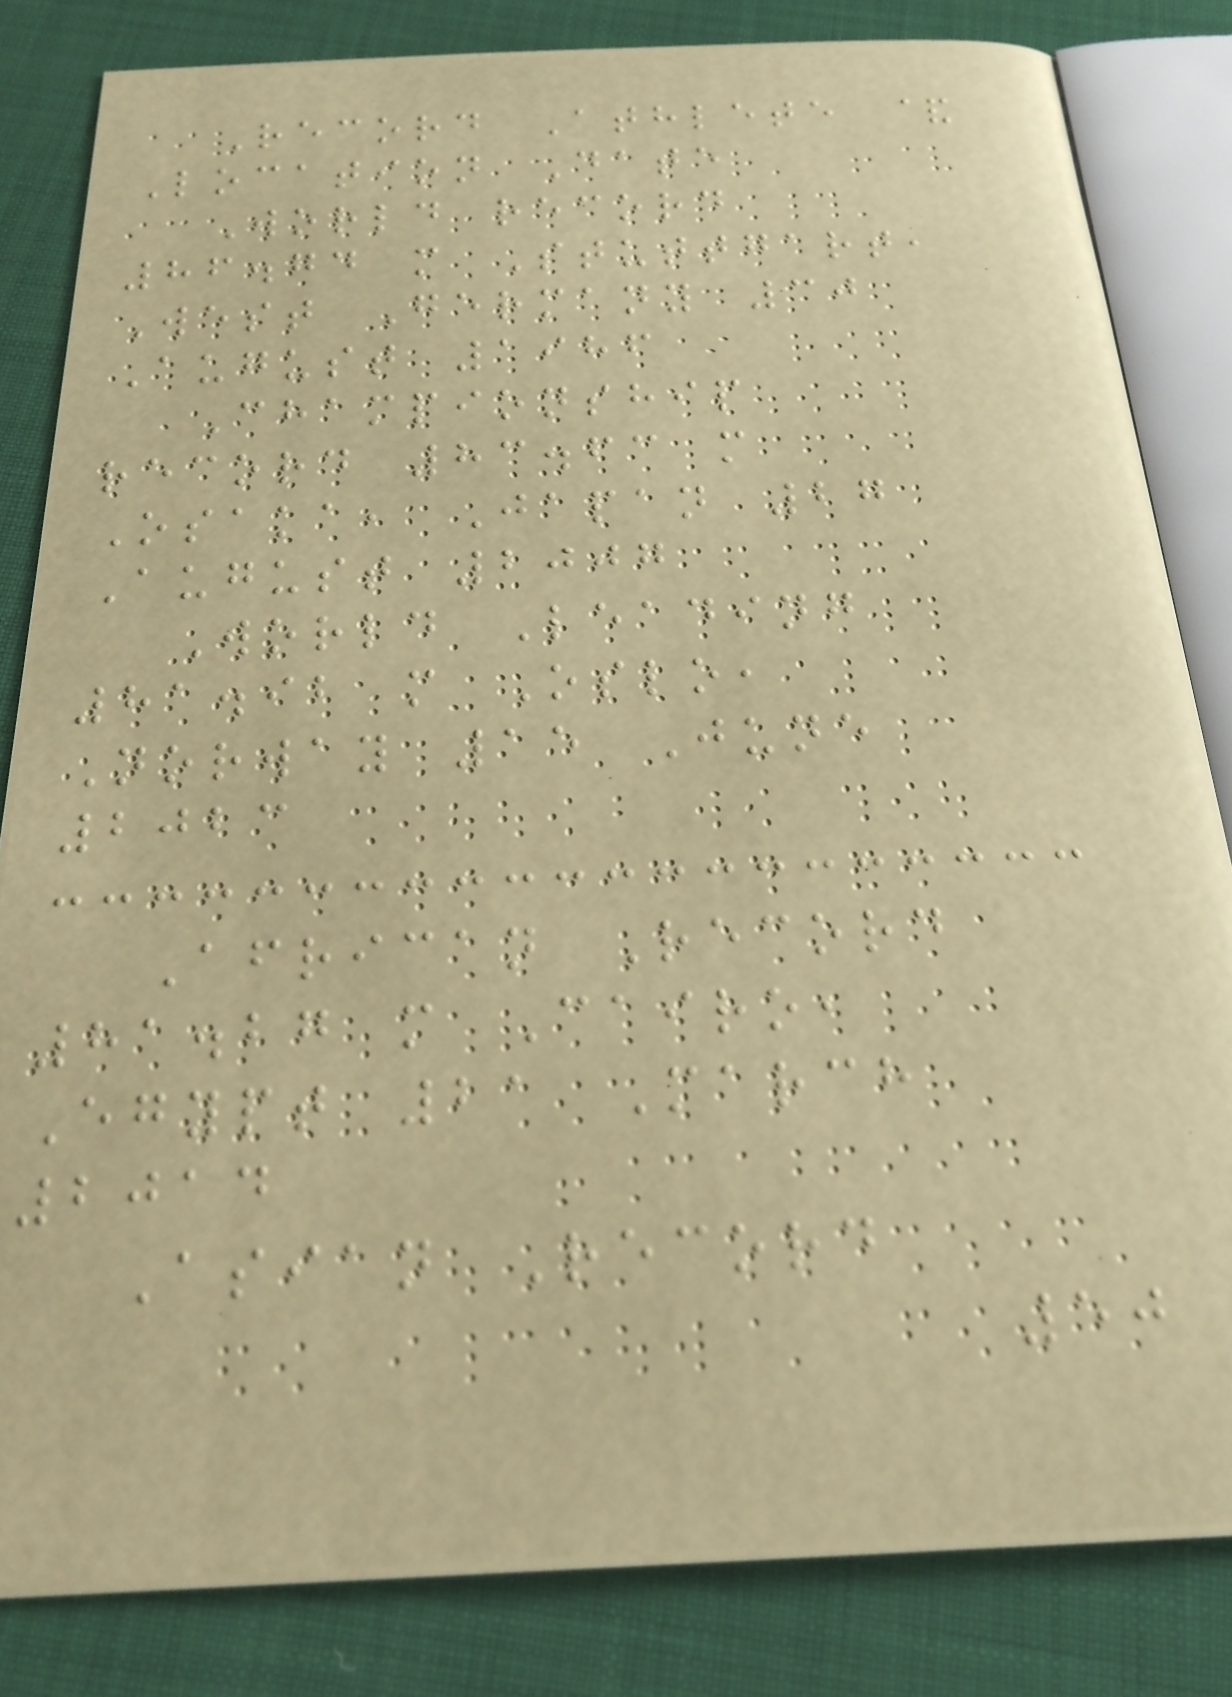Record Athlete &
Location Date
World record
86.74 m Stuttgart,
West Germany 30
August 1986
Championship
record 83.63 m
Osaka, Japan 27
August 2007
World Leading
81.92 m Oslo,
Norway 15 June
2023
African Record
81.27 m Cairo,
Egypt 21 March
2014
Asian Record
50
